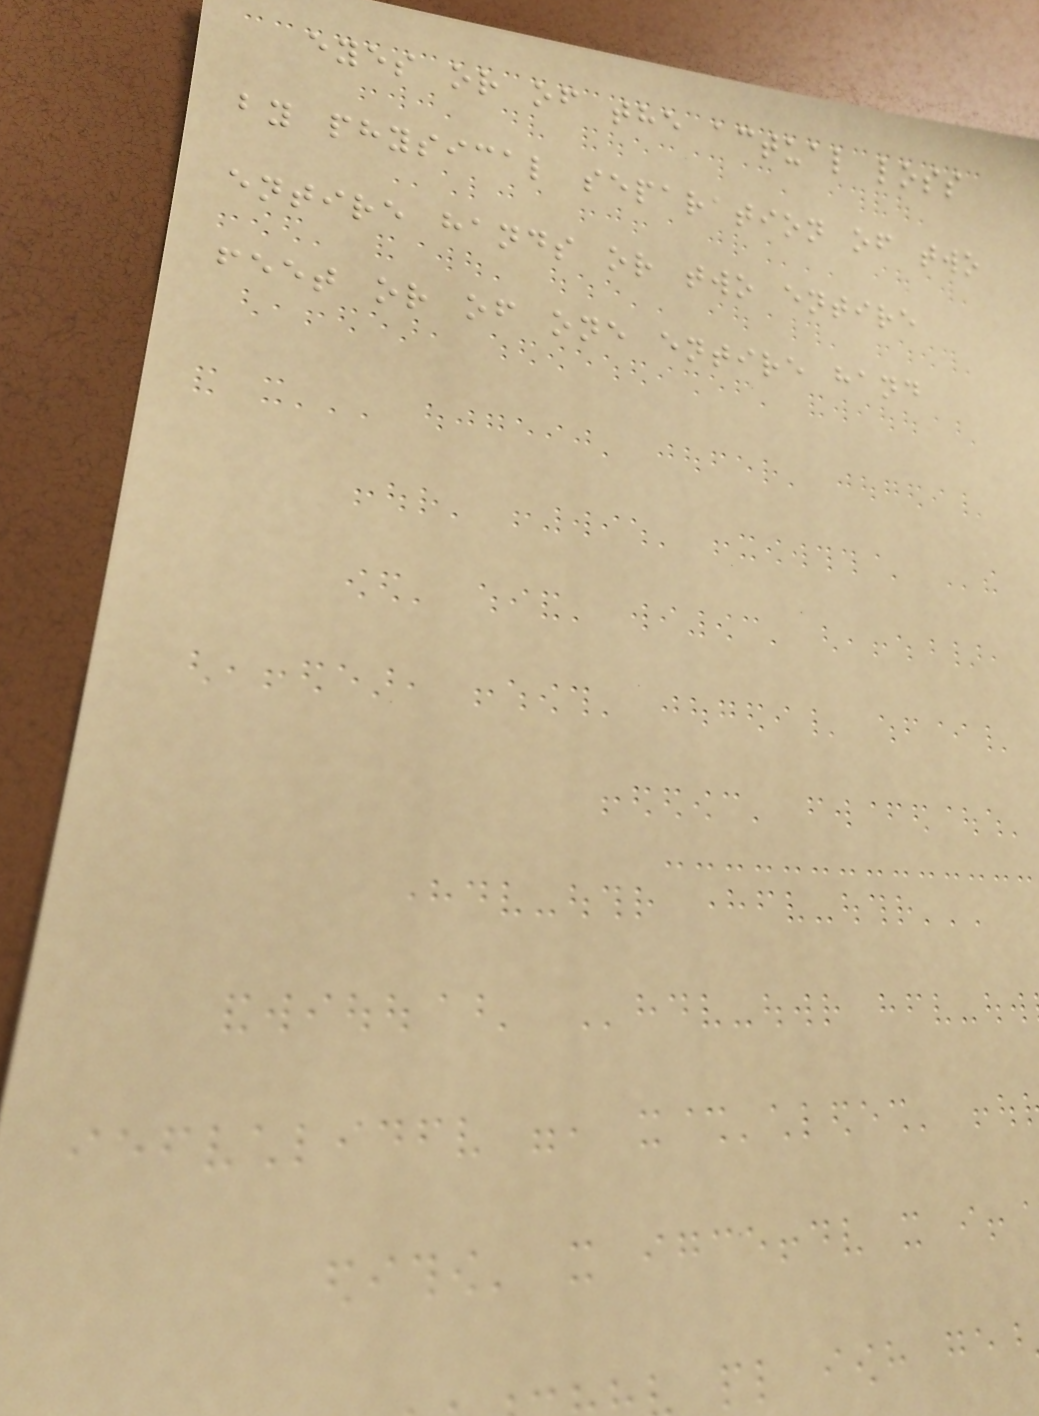eyes or of the actual loss
by physical separation of two
entire hands or two entire
feet or of one entire hand
